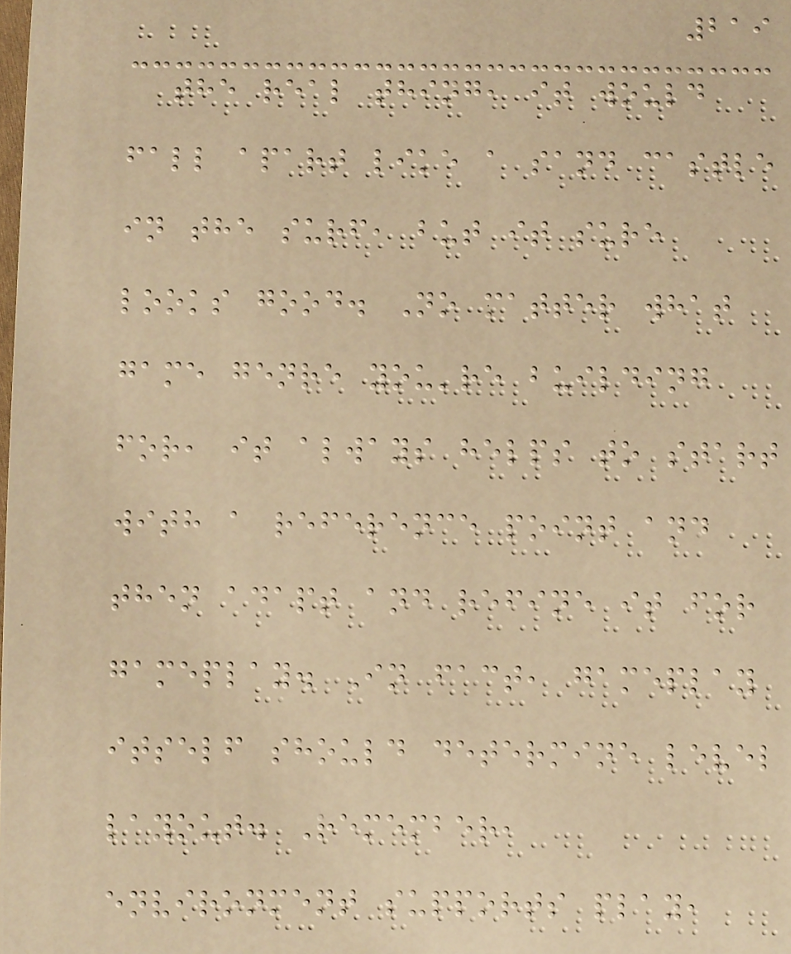219
the real thing, it would
fall apart like a sand castle
in the surf, but it sure
looks good. No matter what
game genre you're building
for, it always helps to start
with a reference point and
then adapt and refine it for
gameplay. In fact, gameplay
itself should determine level
layout. Remember,
environment supports play,
